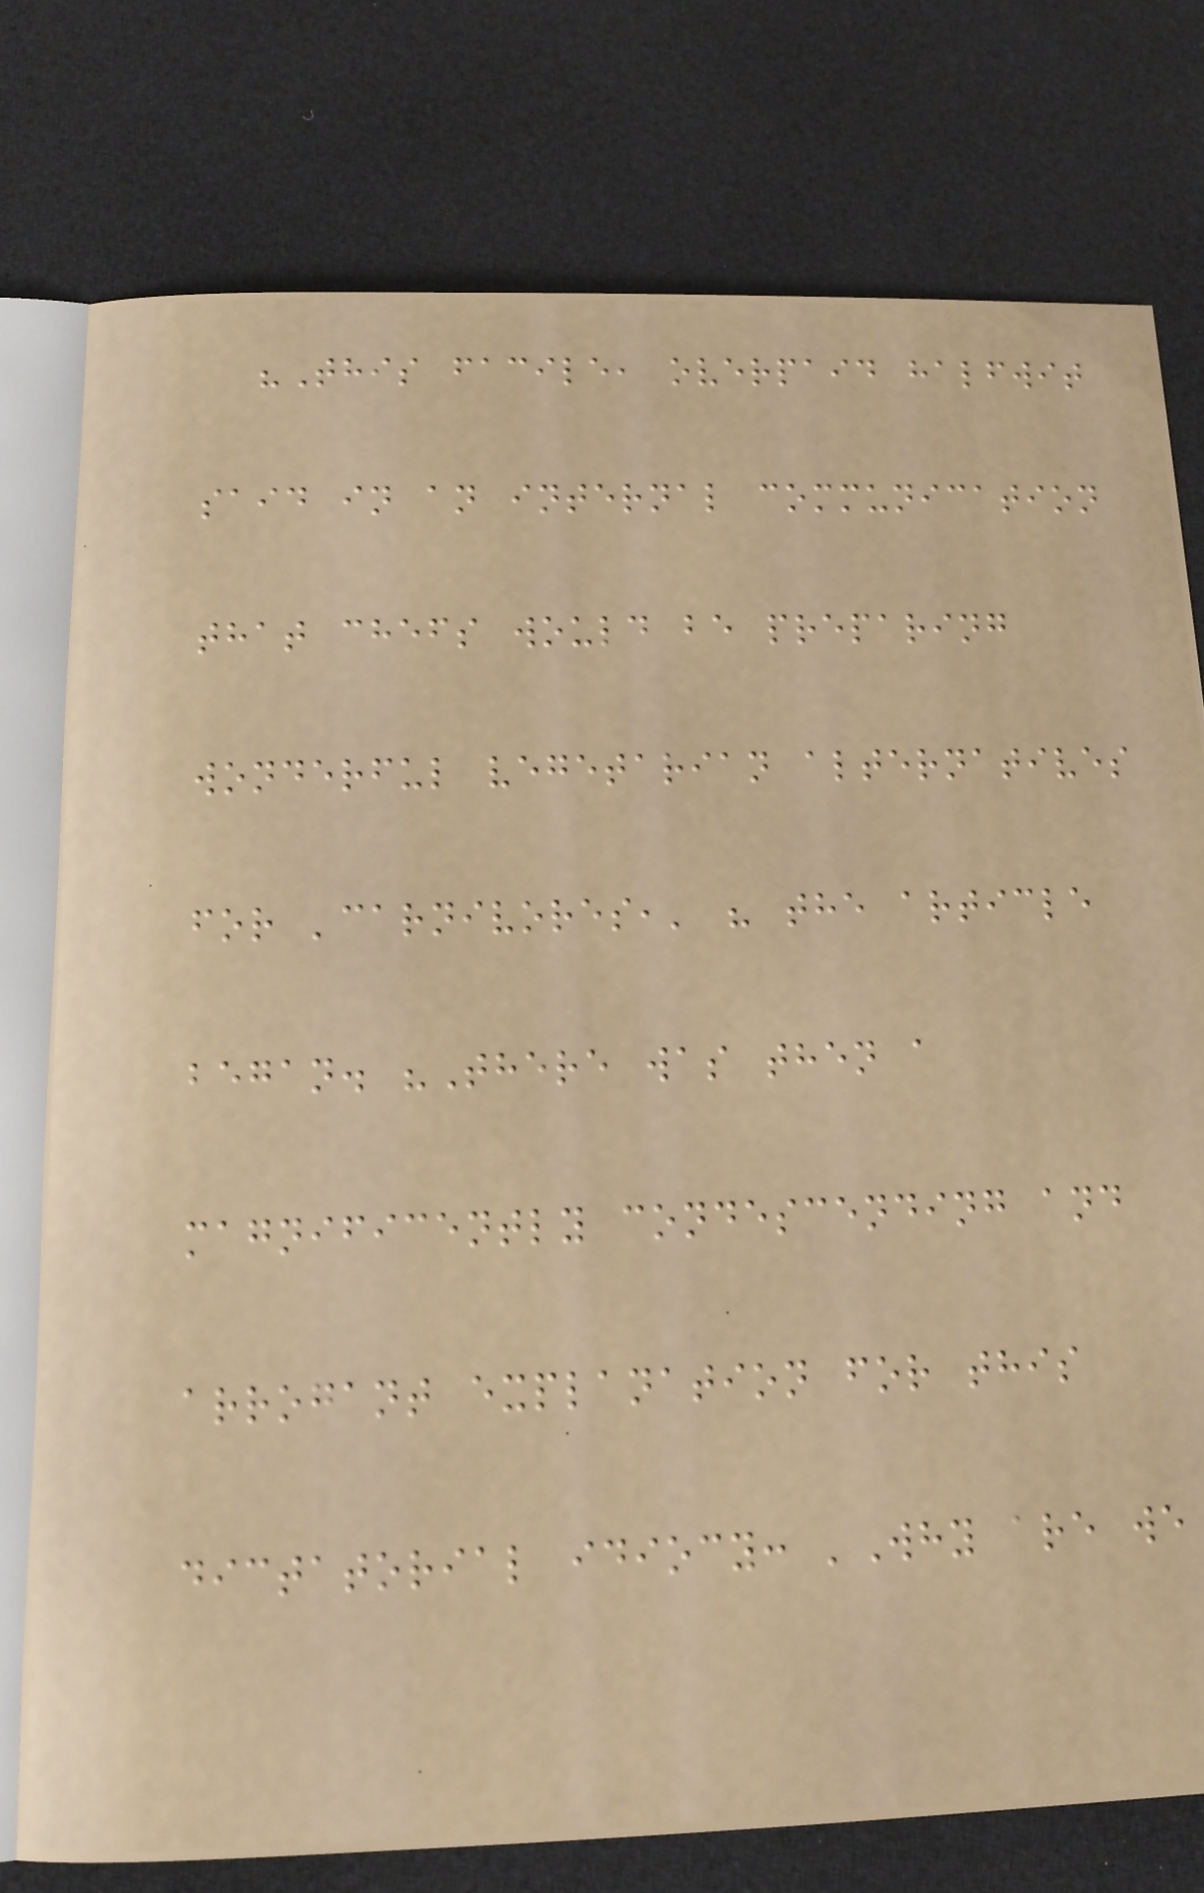"This facile, overpaid halfwit
said in an internal communication
that chefs would be preparing
wonderful vegetarian alternatives
for 'carnivores,' " the article
began. "There was then a
magnificently condescending and
arrogant explanation for this
dictatorial idiocy: 'Why are we
